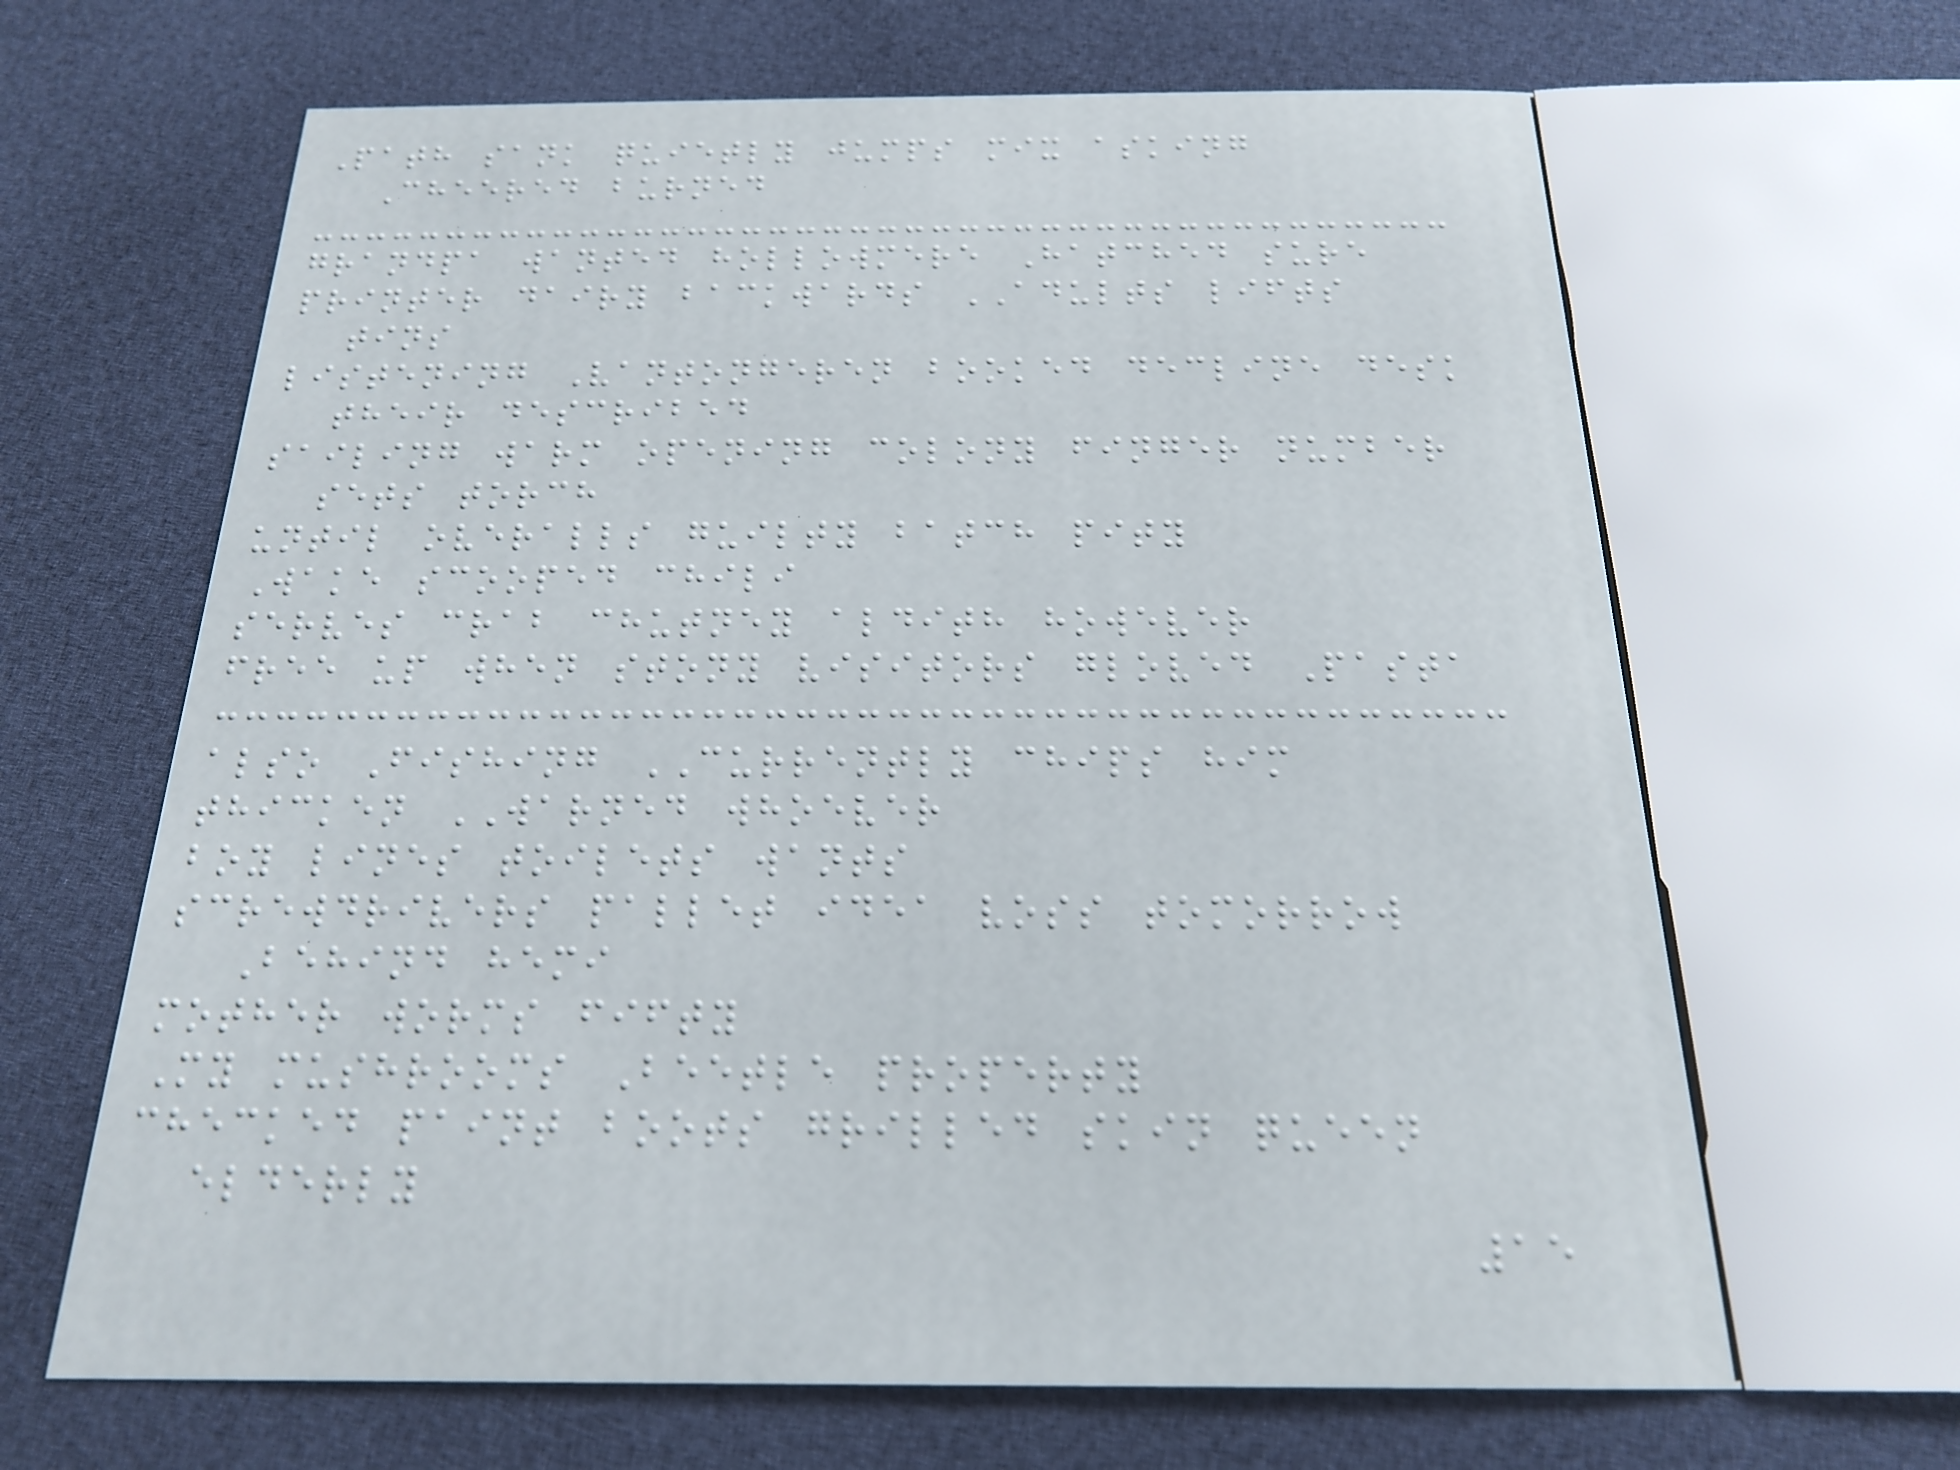Path sank quietly jumps mix asking
Cheered burned
grandpa wanted hollowmere Hatched sure
printer dairy backwards ADULTS lifts
tins
listening Vantongeren booked decline desk
their described
sailing warm opening colony finger number
sets torch
until overalls guilty batch pity
Wake scooped chili
serves crab chutney aldith however
free up when stony visitors gloved Pasta
also Fishing CURRENTLY chips him
thicken WARNED whoever
boy lines toilets wants
screwdrivers pallet idea voss tomorrow
Behind hemi
mother worms fifty
My mushrooms Beetle property
checked paint boots grilled skin queen
elderly
15
